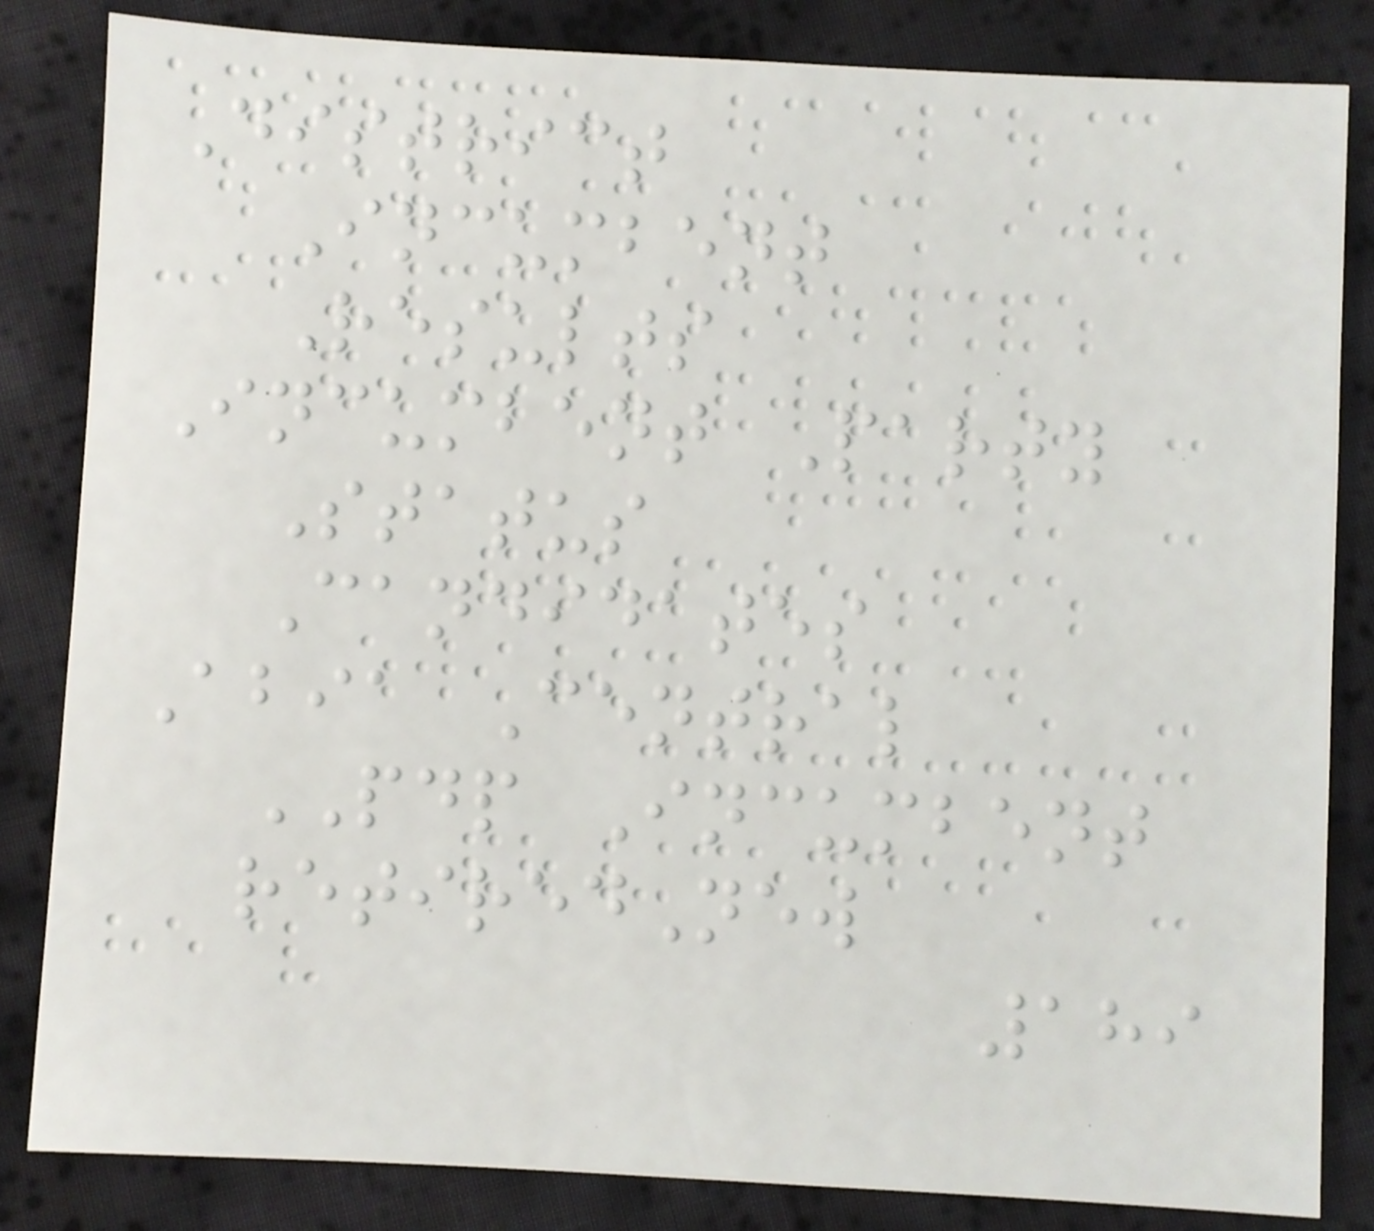District
Incumbent
Results
Incumbent Party
Status
Candidates
Abia Central
PDP Incumbent
retiredNew
189
